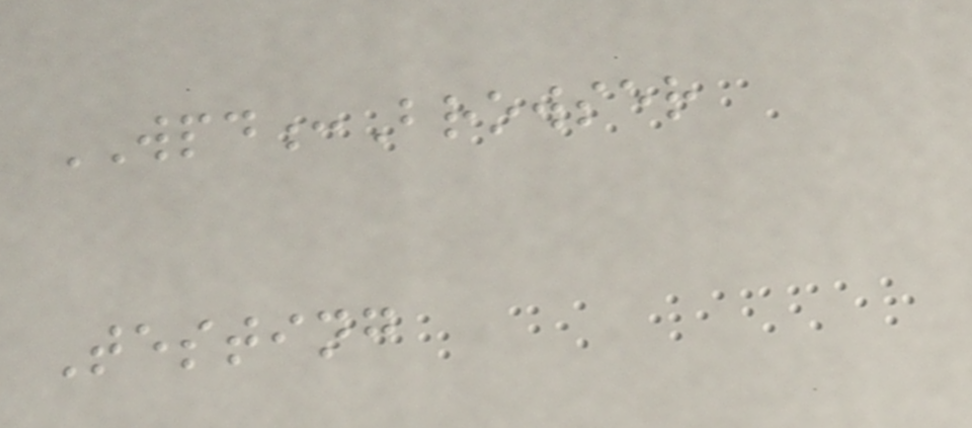WPD:Browser
Testing
